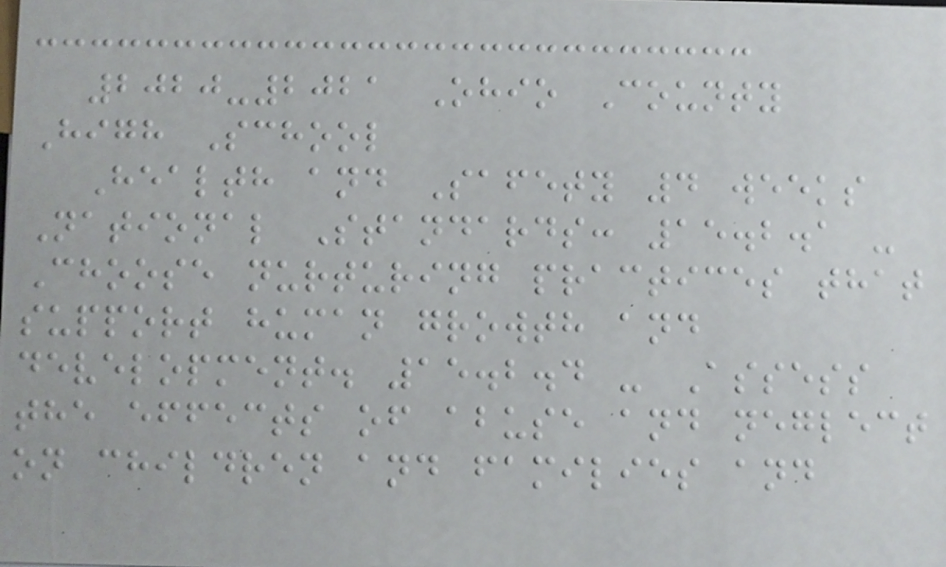2020-2021 Ohio County
High School
Health and Safety 4 weeks
National Standards: 15.2.1 -
Choose nurturing practices that
support human growth and
development. 15.2.4 - Assess
the effects of abuse and neglect
on children and families and
